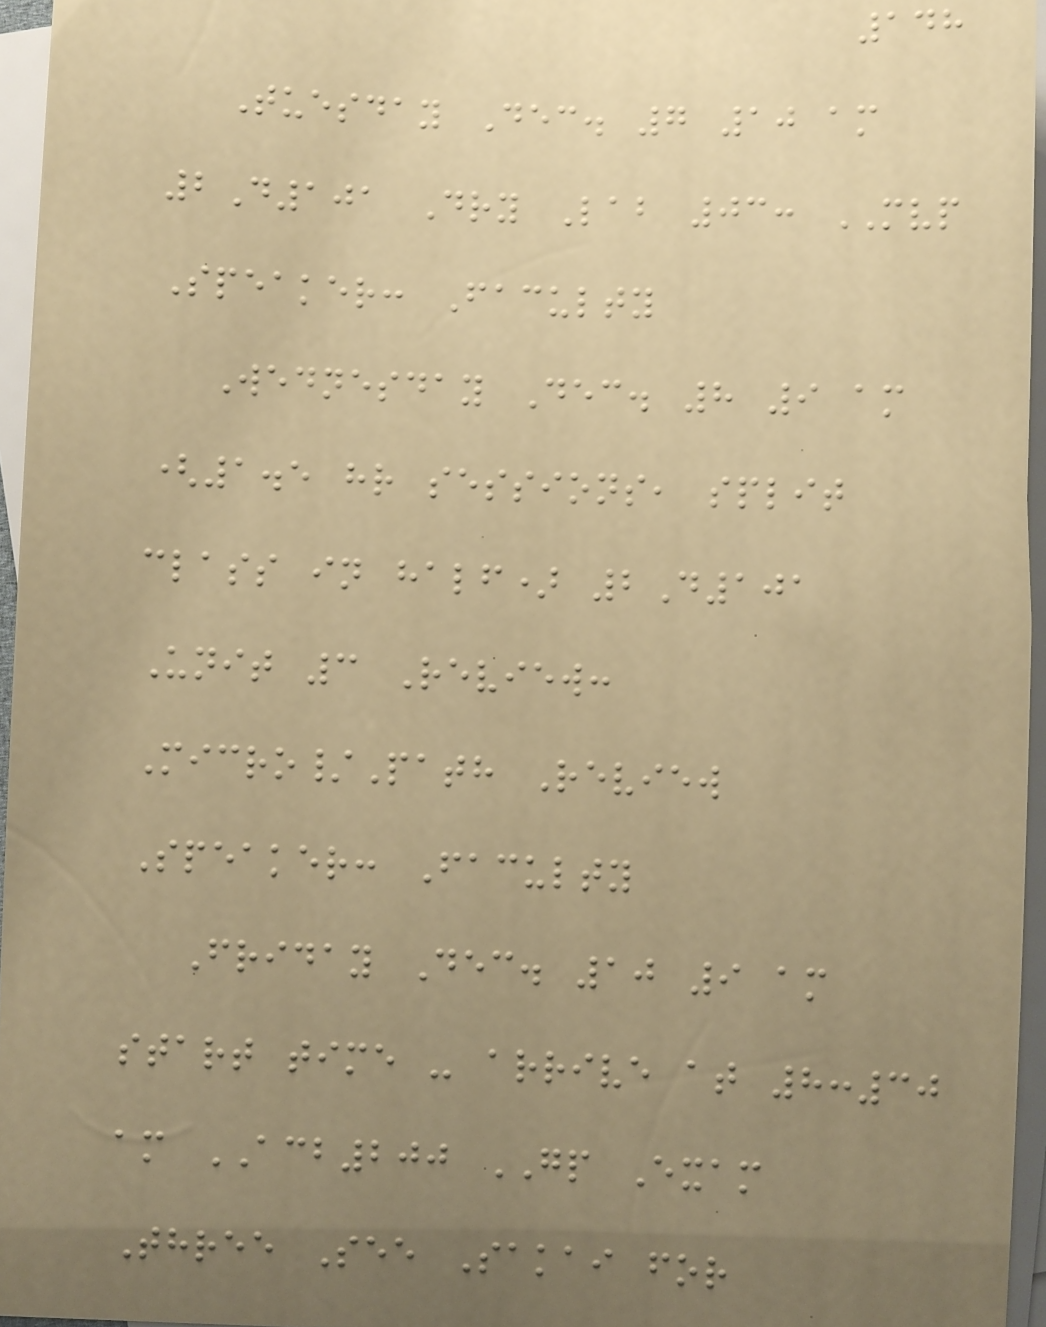148
Tuesday Dec. 7 10 am
2D101 Dry Lab 03: MVP
Speaker: Faculty
Wednesday Dec. 8 9 am
(1.5 hr sessions, split
class in half) 2D101
Unit 3 Review:
Micro/Path Review
Speaker: Faculty
Friday Dec. 10 9 am
start time - arrive at 8:30
am ACB200 GP Exam
Three See Sakai for
